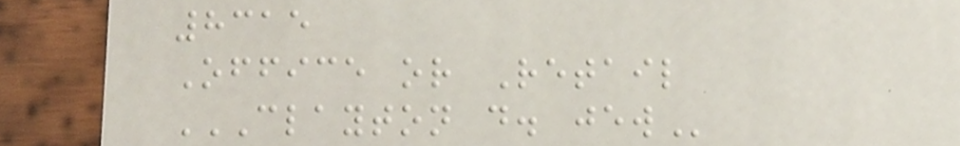8315
Office or Retail
CLAYTON D. JEW
